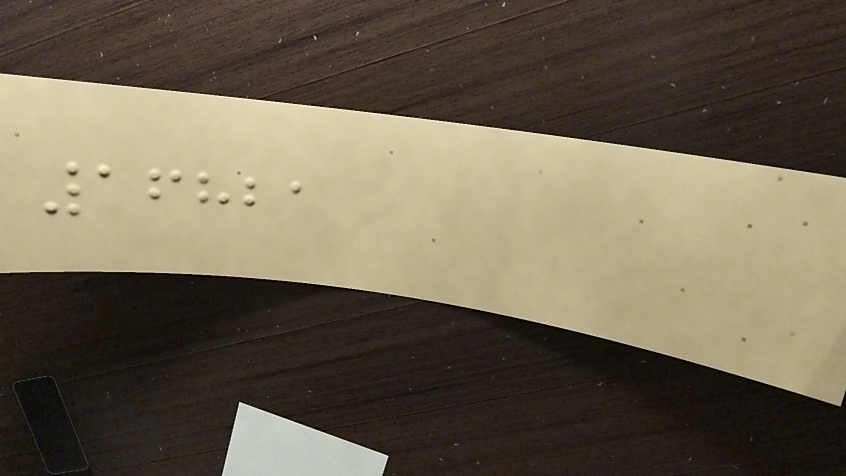16821
